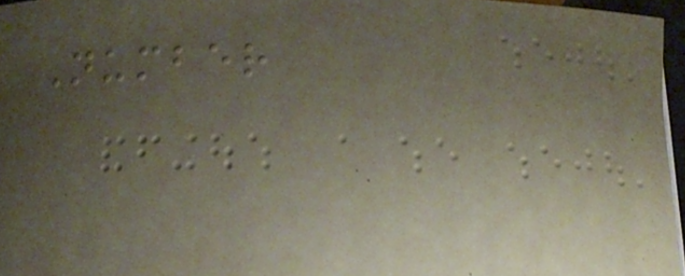Number
